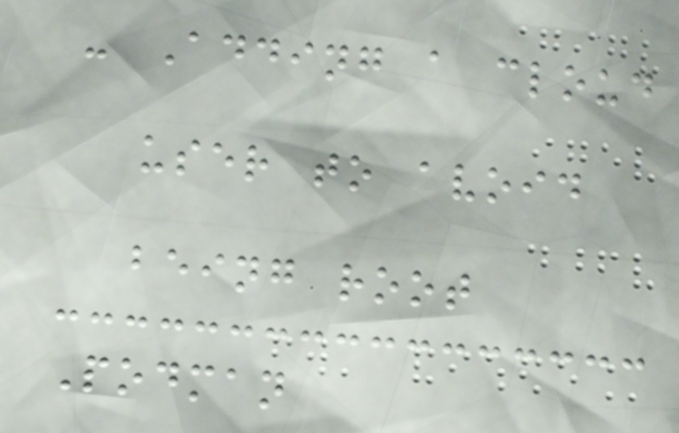- Adding a cloud
user to avoid
being root
Podman
